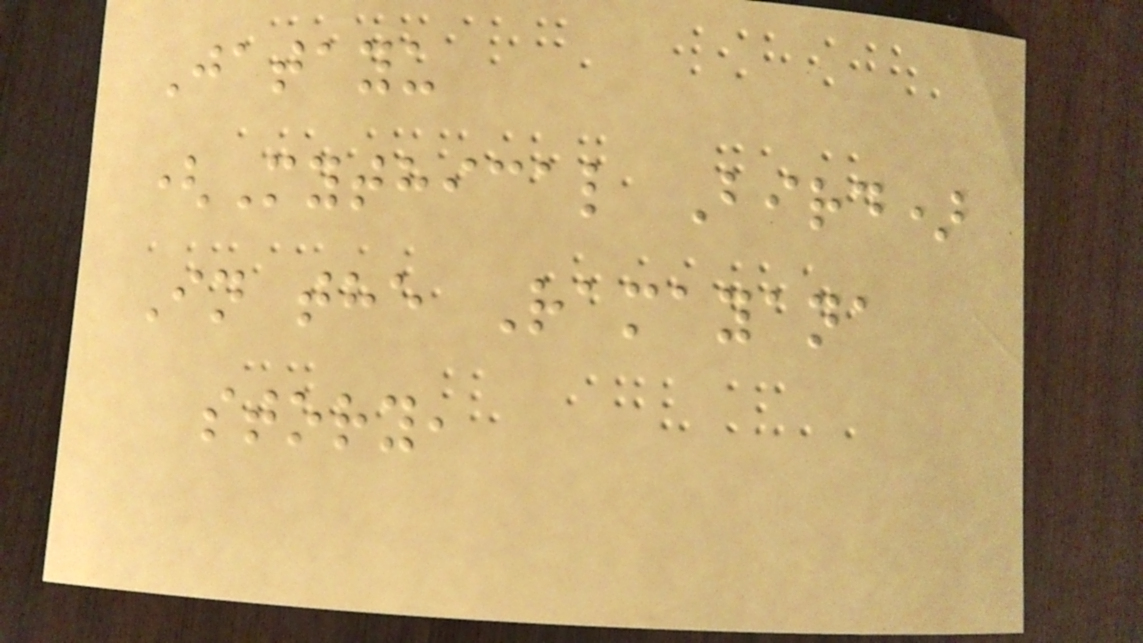Jatayu
(Mythical Bird)
In the Ramayana
story,
